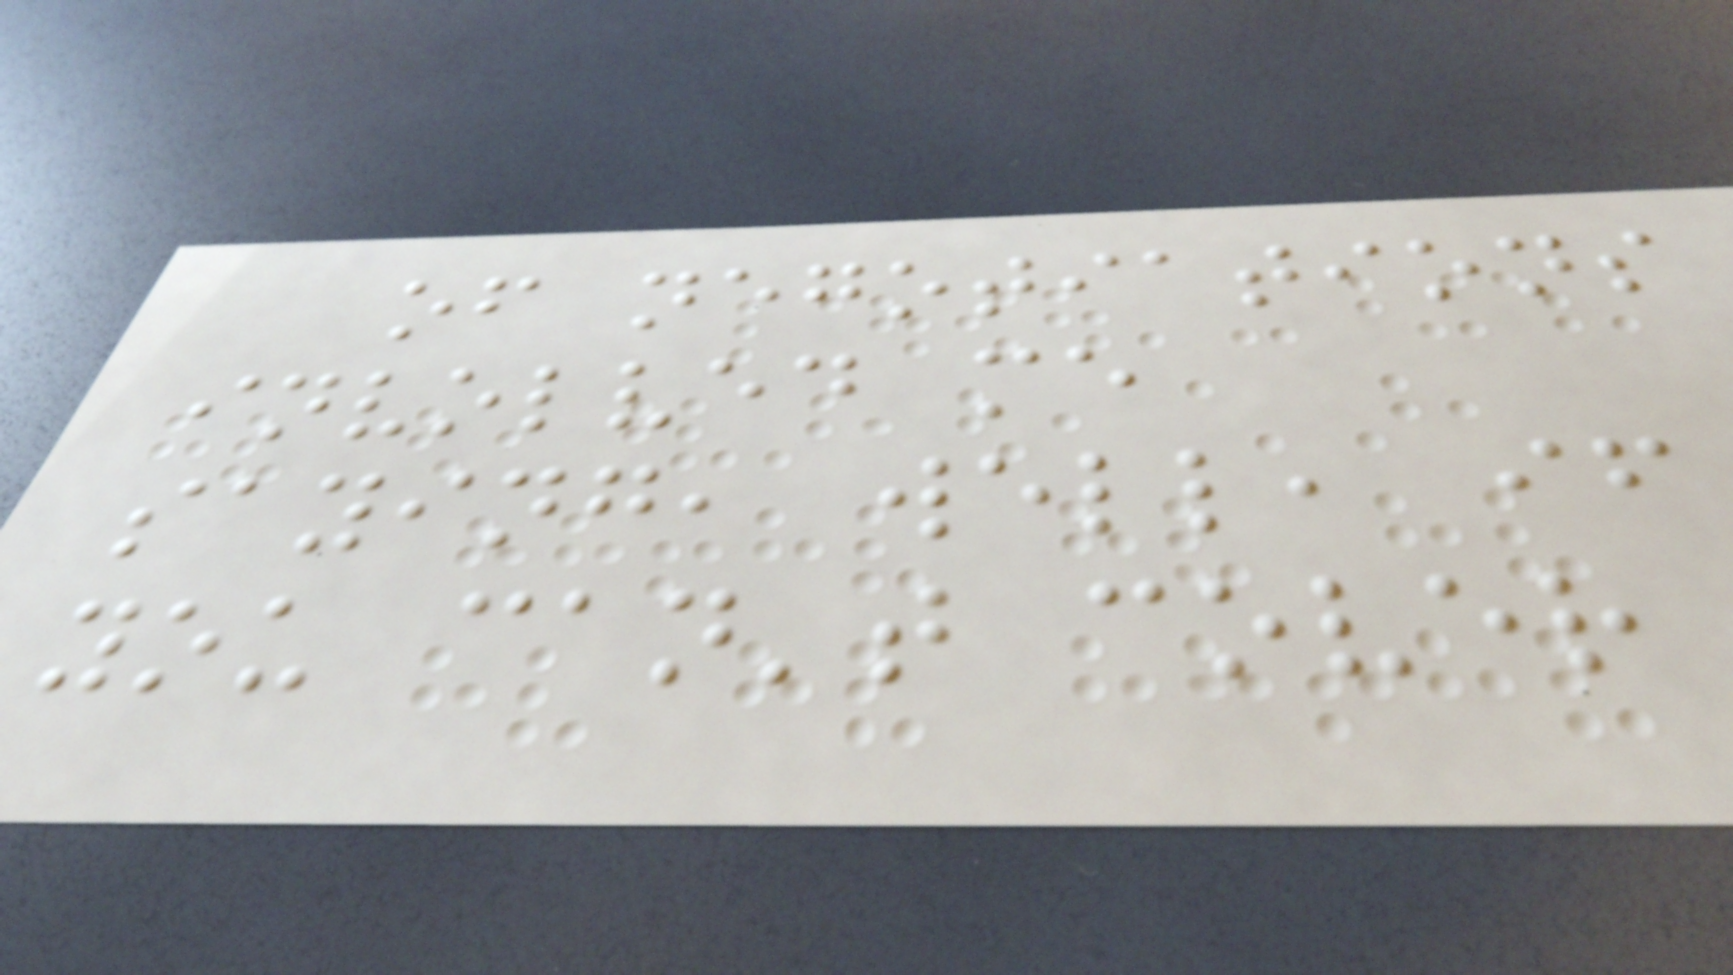of negotiations
involved me
saying, well, if
you can't cover
